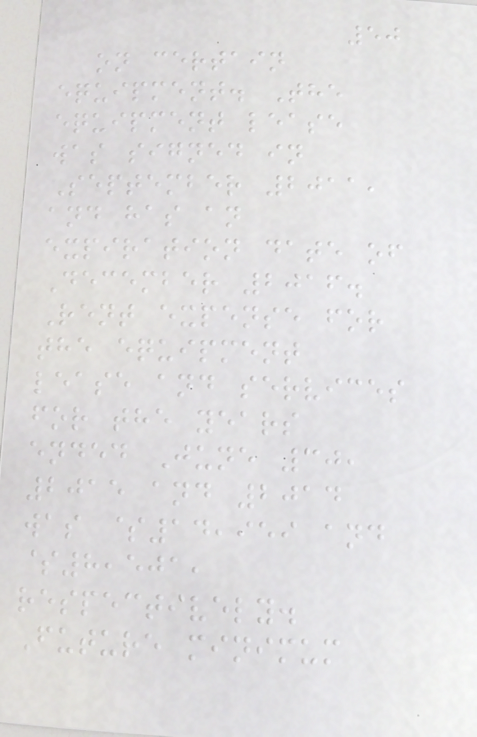50
on certain
equipment. The
equipment lease
was signed in
September 2011,
and has an
expiration date of
December 2016.
Rent expense for
the equipment
lease and services
for the years
ended June 30,
2015 and 2014
was $14,959 and
$8,501,
respectively.
Future minimum
